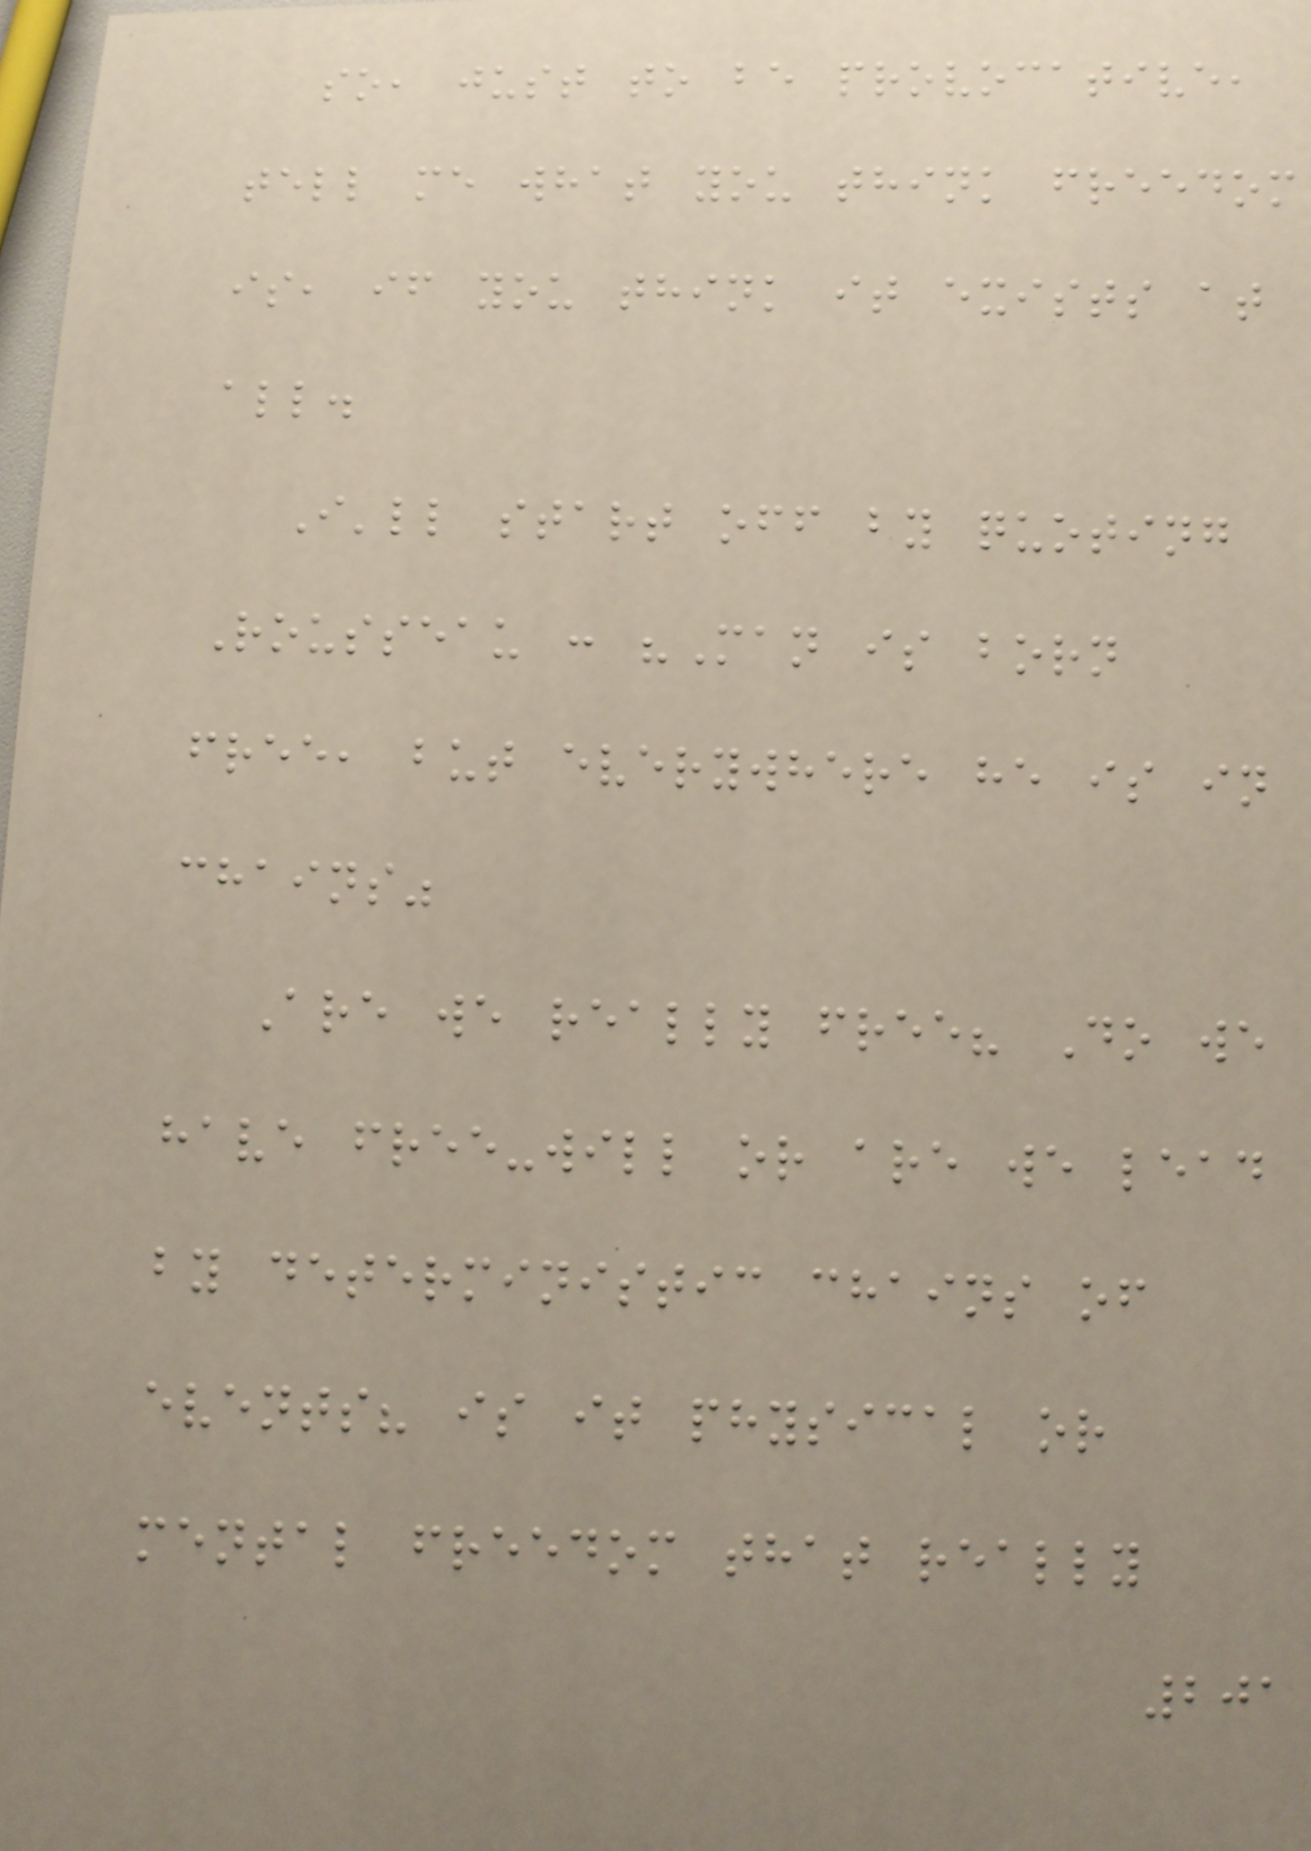so, just to be provocative,
tell me what you think freedom
is, if you think it exists at
all.
I'll start off by quoting
Rousseau : "Man is born
free, but everywhere he is in
chains"
Are we really free? Do we
have free-will or are we lead
by deterministic chains of
events? is it physical or
mental freedom that really
201
